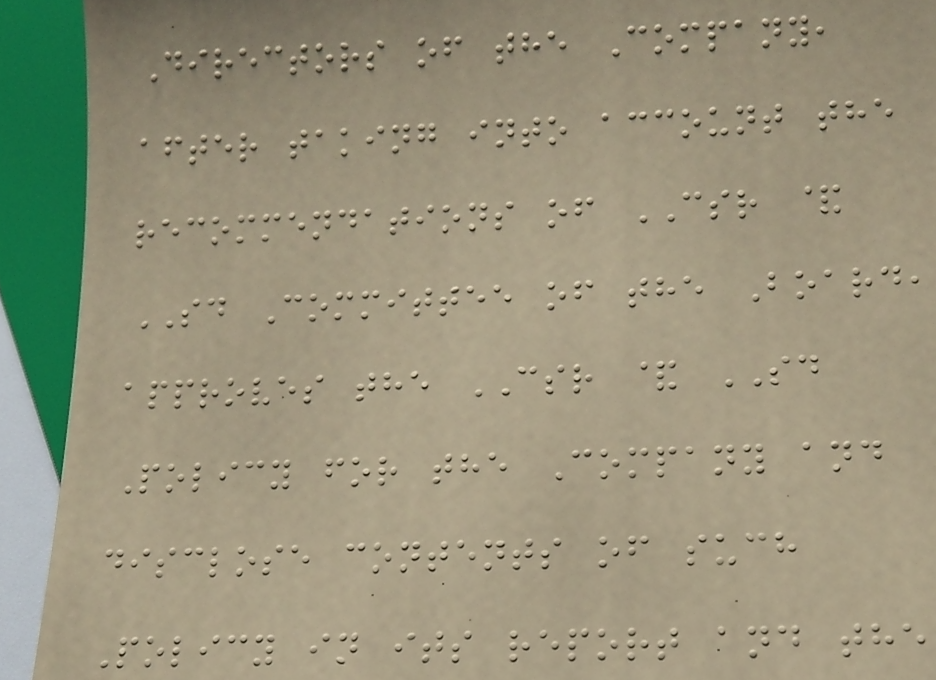Directors of the Company,
after taking into account the
recommendations of CSR &
SD Committee of the Board,
approves the CSR & SD
Policy for the Company and
disclose contents of such
Policy in its report and the
